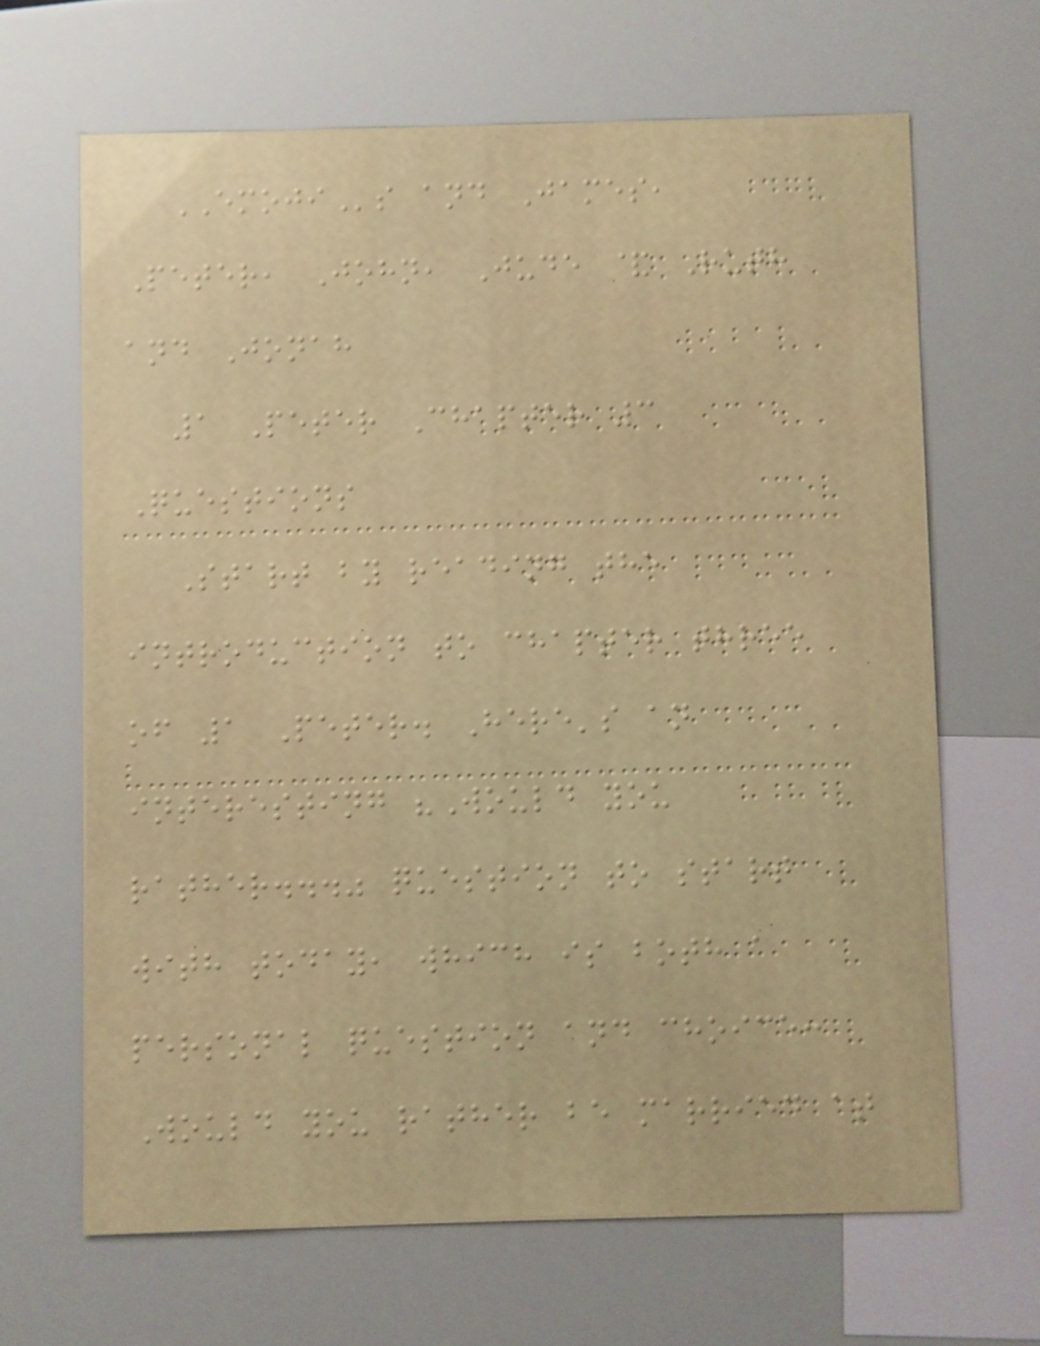EMOJIs and James,
Peter, John, Jude & Ruth
and Jonah
1 Peter Chapter 3
Questions
Start by reading the
introduction to chapter three
of 1 Peter. Here's an
interesting "Would you
rather..." question to start
with today, which is both a
personal question and choice:
Would you rather be married at
